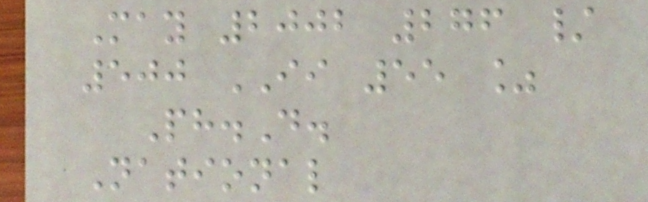May 2002 276 /
500 II 55 %
Ph.D.
National
